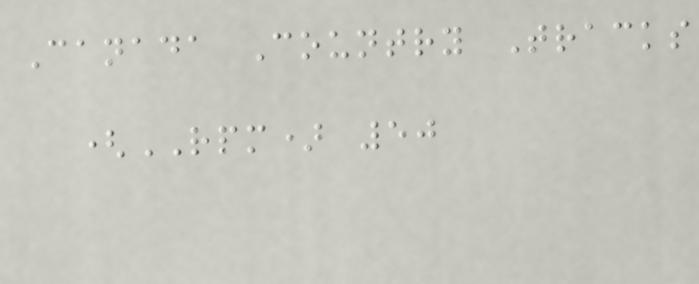Canada Country Tracks
(RPM) 50
